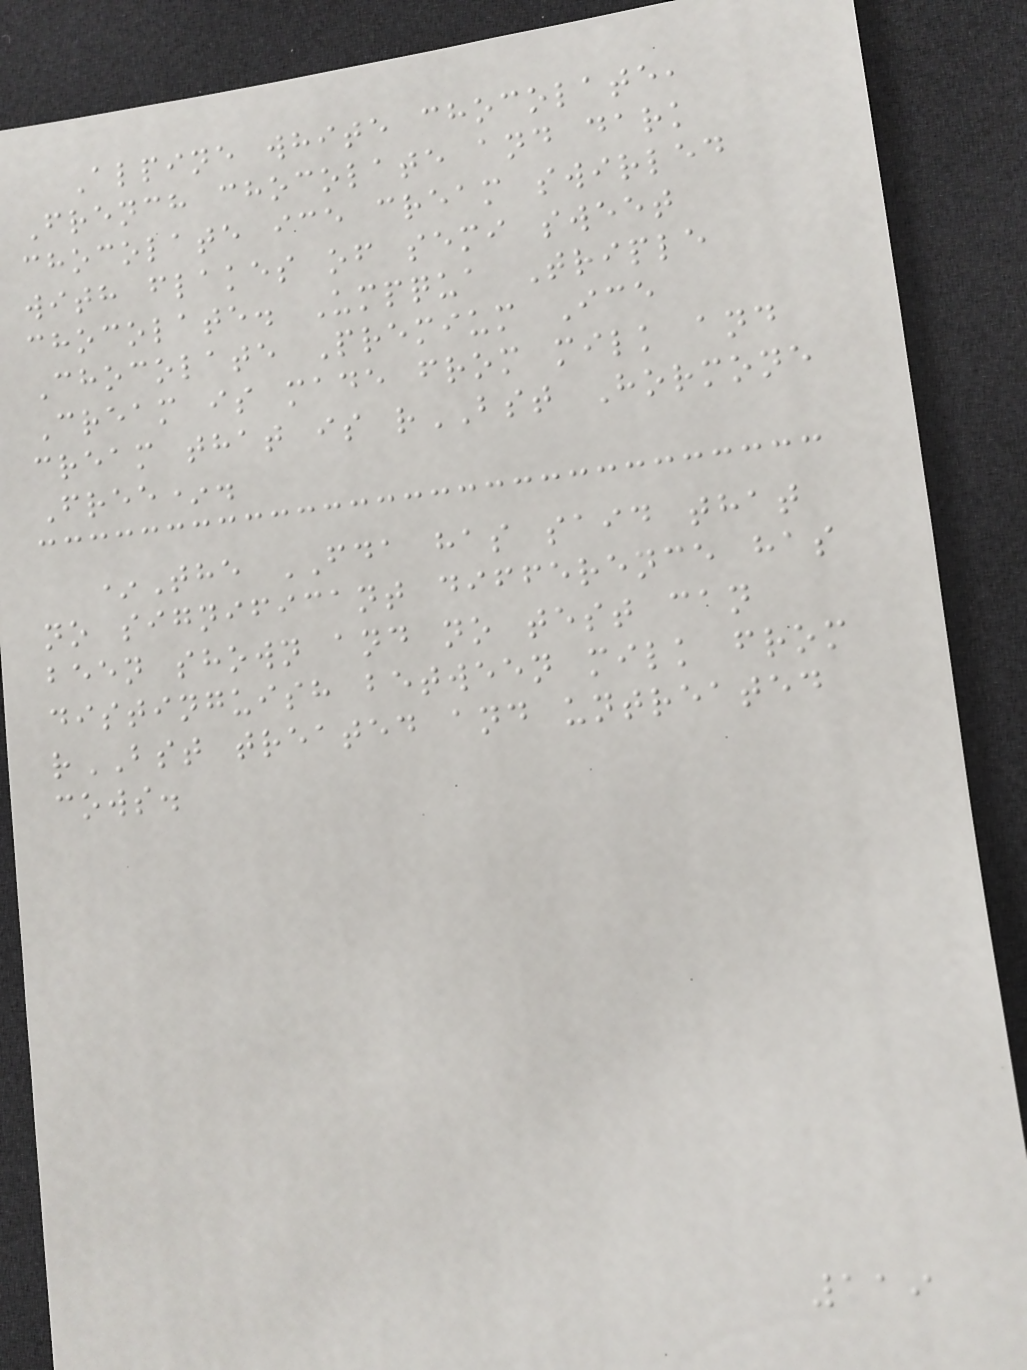Alpine white chocolate,
French chocolate and dark
chocolate ice cream swirled
with flakes of semi sweet
chocolate. Umpqua Triple
Chocolate Premium Ice
Cream is made from milk and
cream that is rBST Hormone
Free*.
*The FDA has said that
no significant difference has
been shown and no test can
distinguish between milk from
rBST treated and untreated
cows.
119
